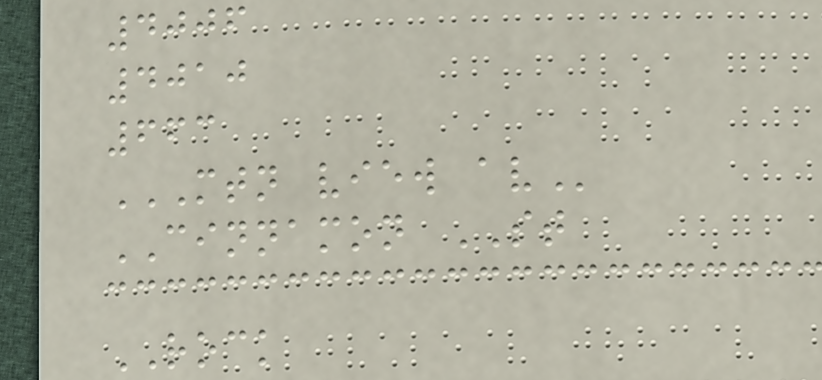4006
4010
663
MTN VIEW AV
CINNAMON ST
ROCK
